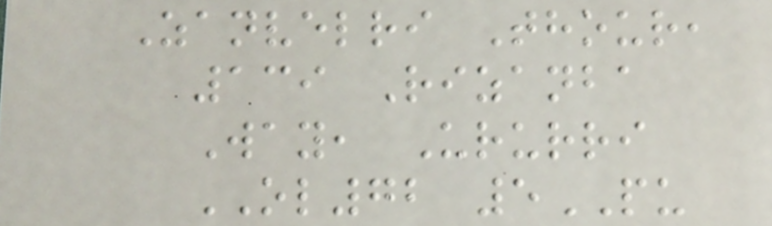Zanvelri Thour,
139 Rizanba
Way, Ururri
OL72 5PU
